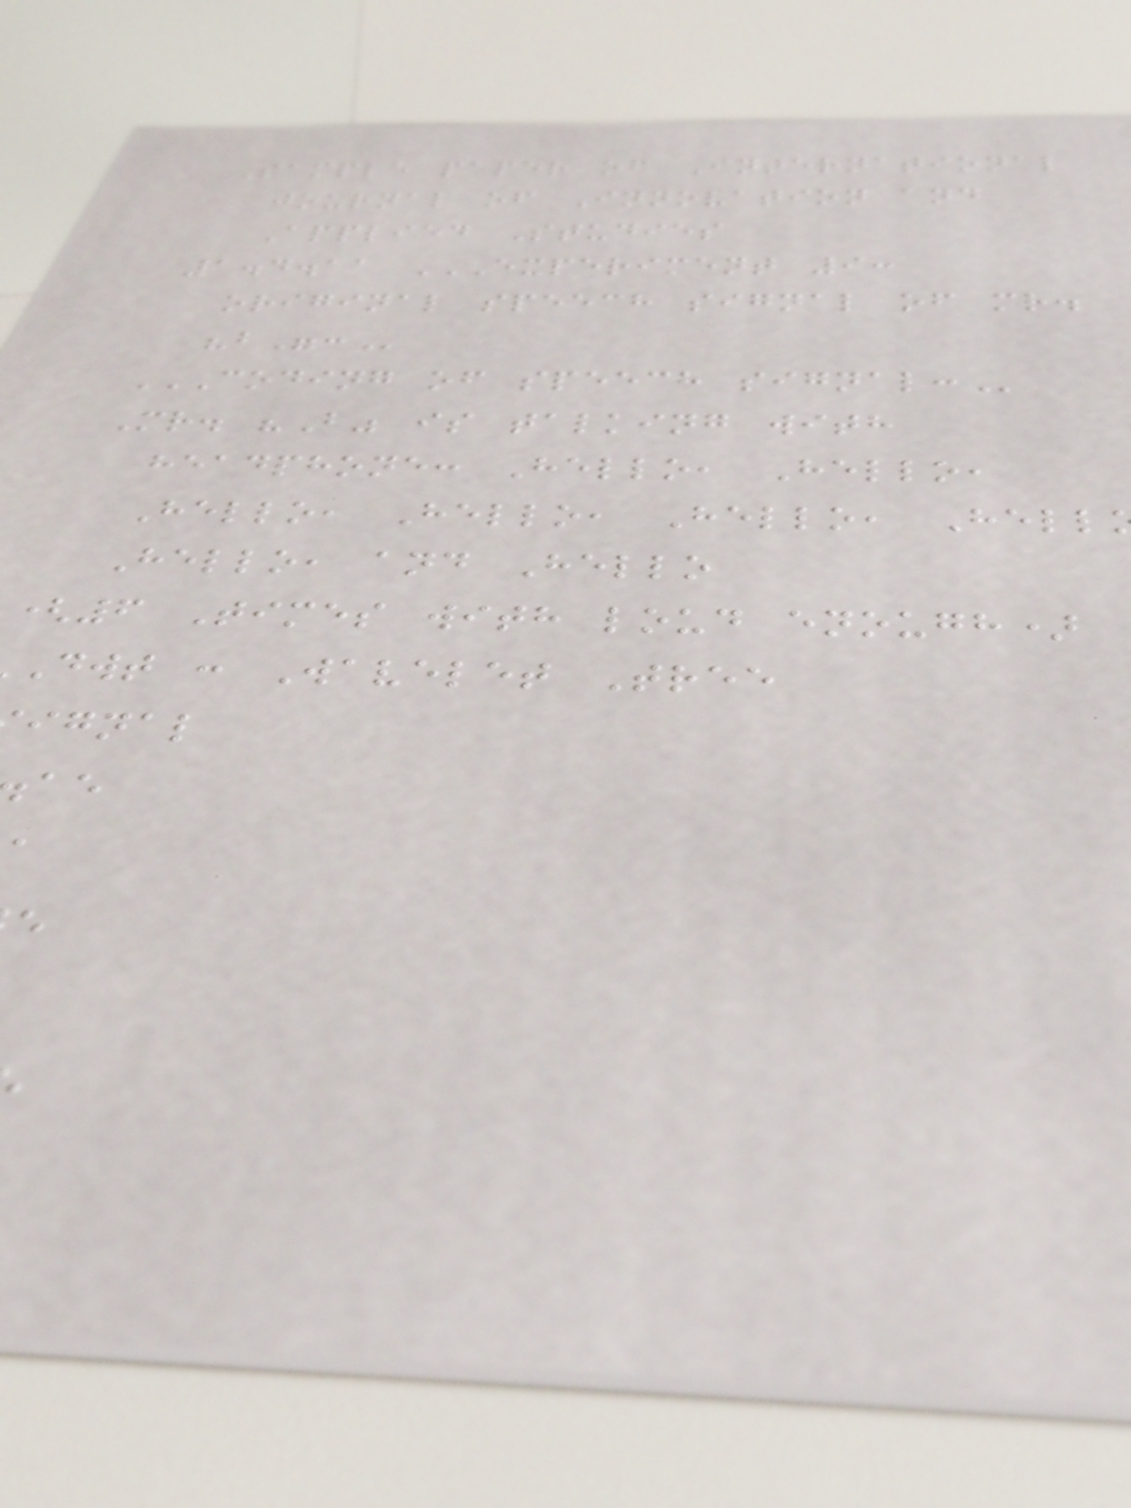Sample paper of International
journal of Innovation and
Applied Studies
1.4.11 EXPERIMENT 9:
original speech signal of mr.
CODING OF SPEECH SIGNAL:
Mr. "B" is talking with
headphone: Hello, Hello,
Hello, Hello, Hello, Hell
Hello, and Hello
(6 Times with loud enough)
dwt : Wavelet Tree
ignal
